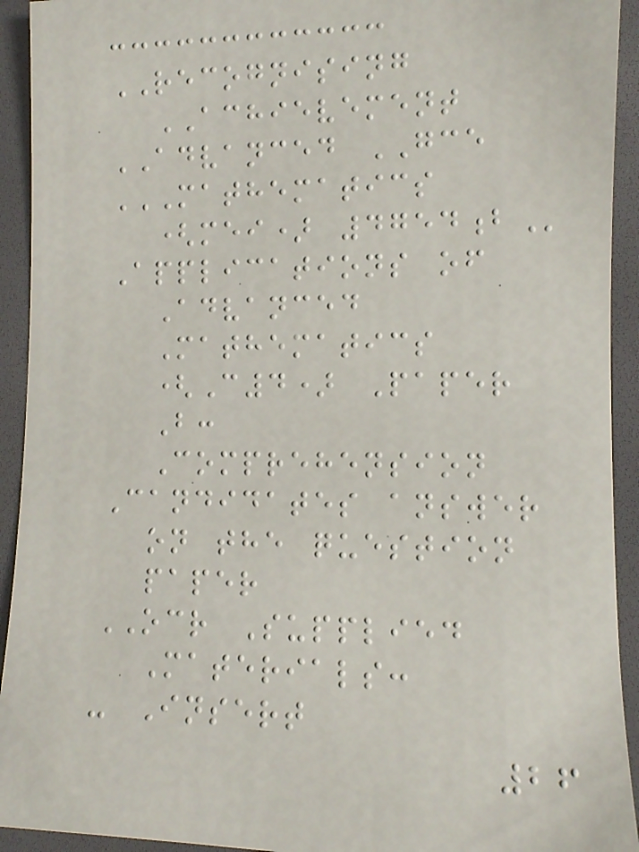RECOGNISING
ACHIEVEMENT
ADVANCED GCE
MATHEMATICS
(MEI) 4754B
Applications of
Advanced
Mathematics
(C4) Paper
B:
Comprehension
Candidates answer
on the question
paper
OCR Supplied
Materials:
- Insert
26
